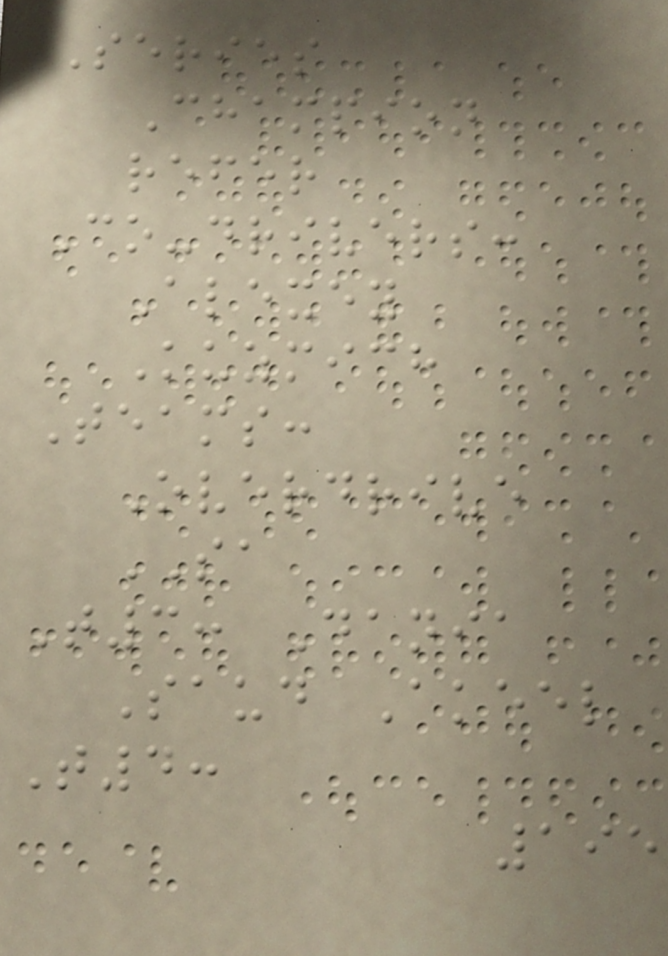Series
Champion
refer
Co-drivers:
Alexey
Kuzmich
Teams:
Overdrive
SA
T3: Dania
Saud Akeel
T4:
195
